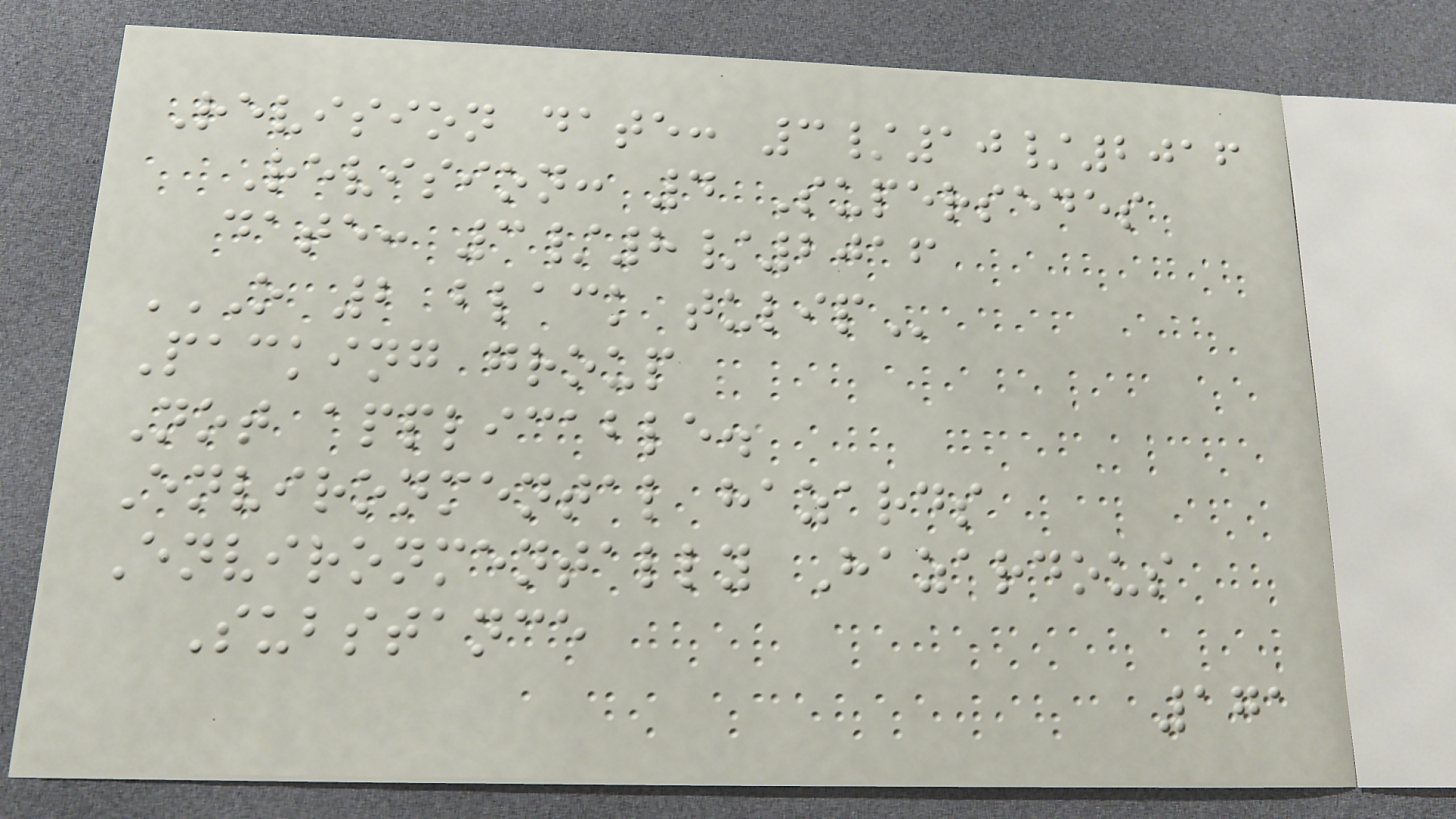Revision date: 3/10/2016
Revision: 4 Supersedes
date: 3/8/2016
O 2 BLACK TULIP
Packing group
Not applicable.
Environmental hazards
Environmentally Hazardous
Substance
171
